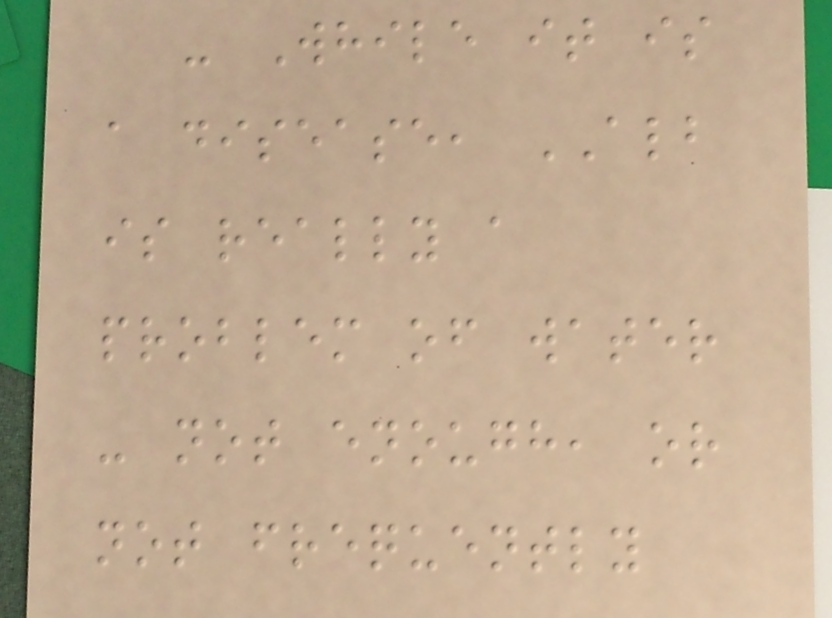- While it is
a disease, ALB
is really a
problem of water
- not enough, or
not frequently
